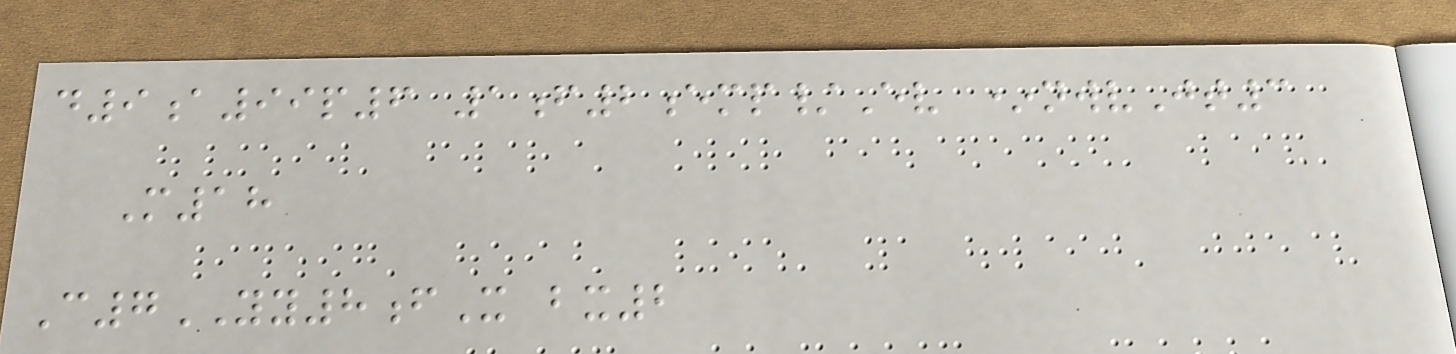d9a99p6 1f2emp/Ev *nwvJt3
M18
C7YY8fX bx2
